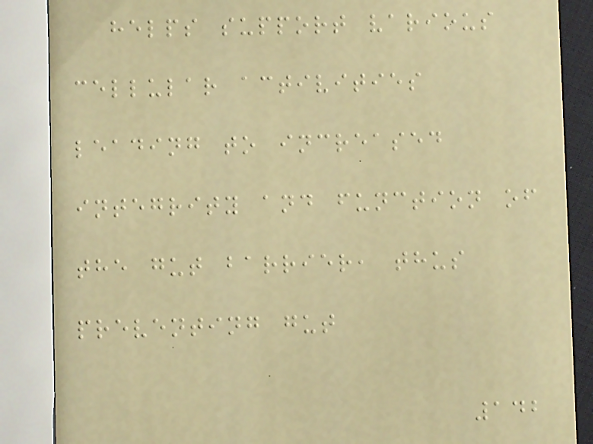helps support various
cellular activities
leading to increased
integrity and function of
the gut barrier, thus
preventing gut
142
